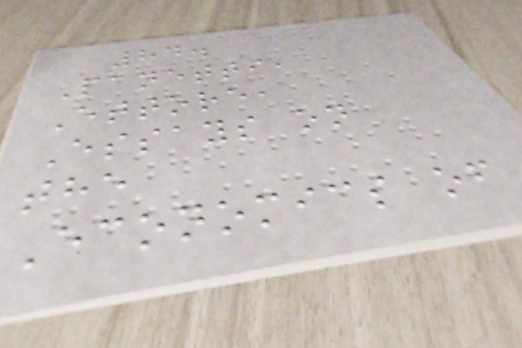84.
Panetti,
Ettore,
Essays on
the
Economics of
